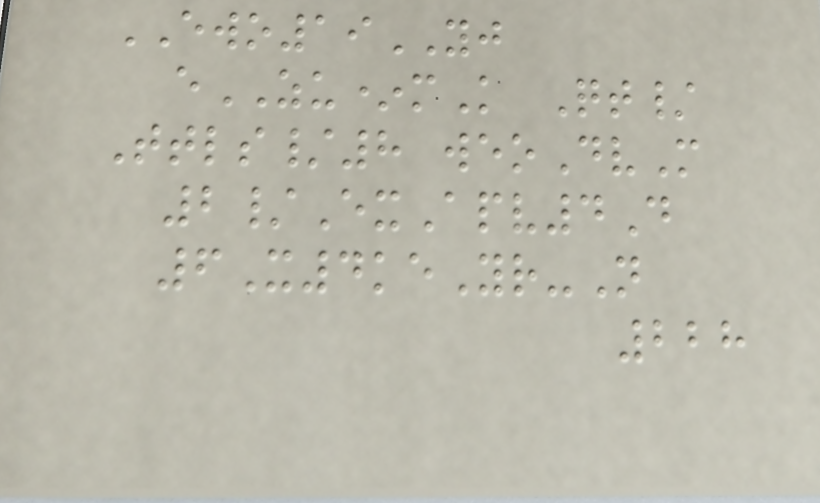EWO19YJ
eZU*mK Qt/
Ttls/8 weoDvM
2/ExApv4D
6X4keYr-N
228
